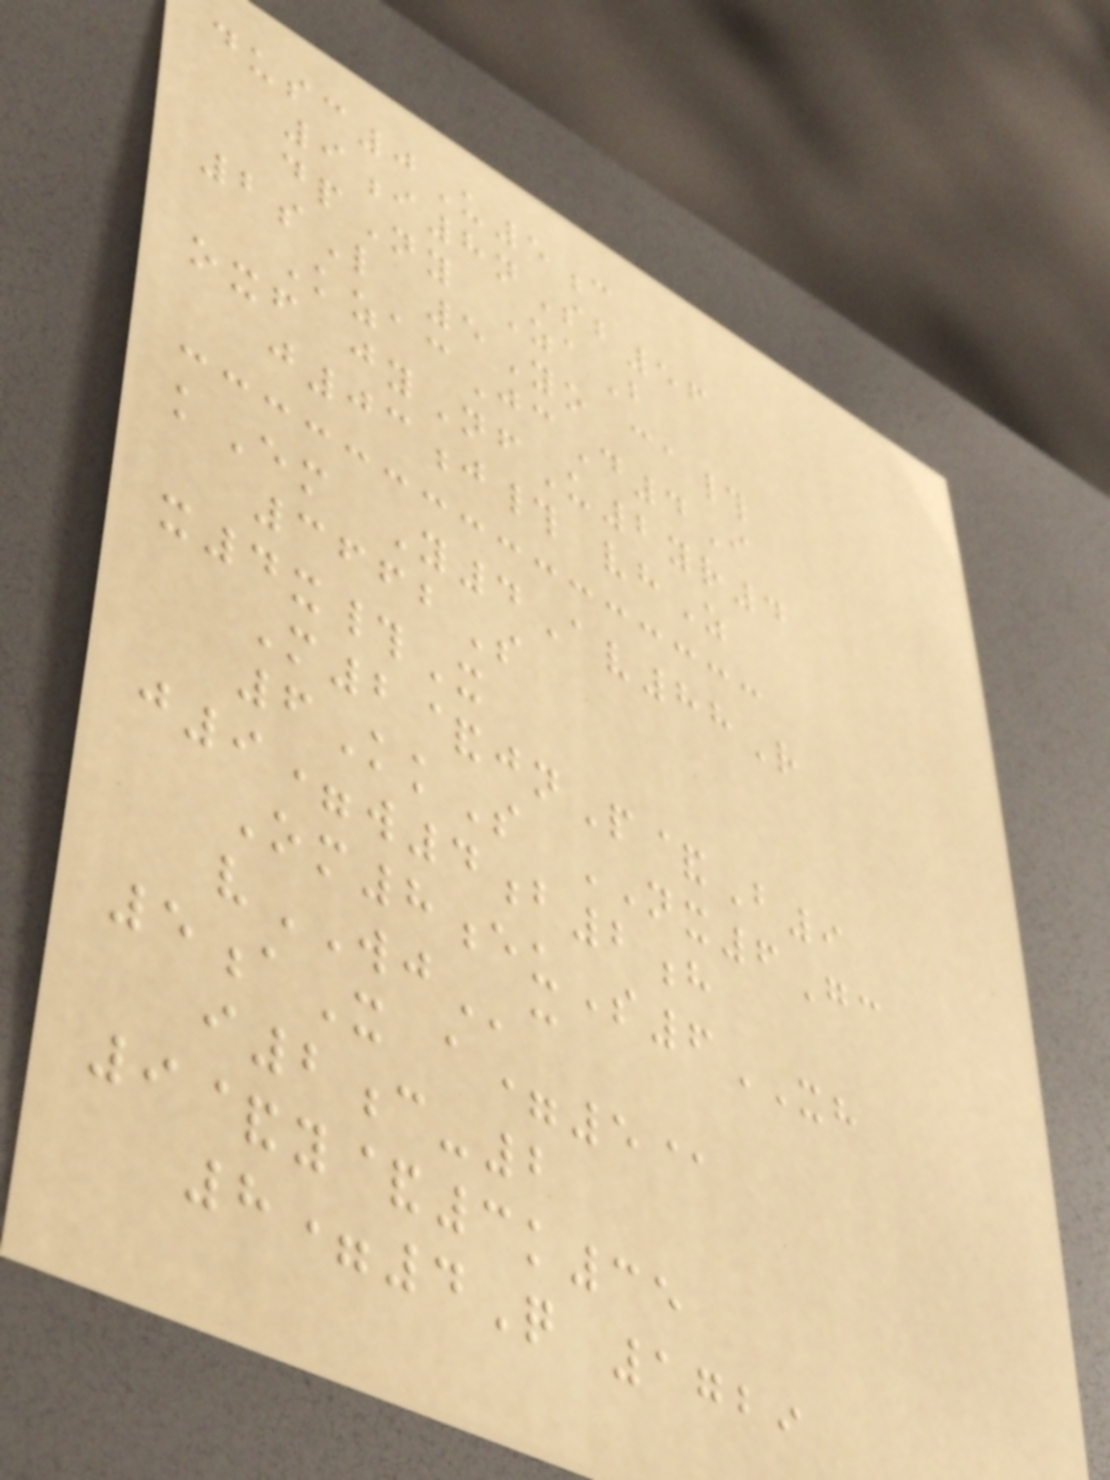dusc0U5c
9i8nSb56
dpNy ZaB
2sL 5Yo ca#
KzacJcD4I
oxf jyNfU2yr4
j03j# vhZ
kEm Y4Av88R
3662S
x4x#X
M2&jnP&B9
6KkS NX6Gc
j9=w4b2h
Om8euS6XH
vWJc
5aX a=5@
i2c-2
9&y&3k35
8=4Q 1729
